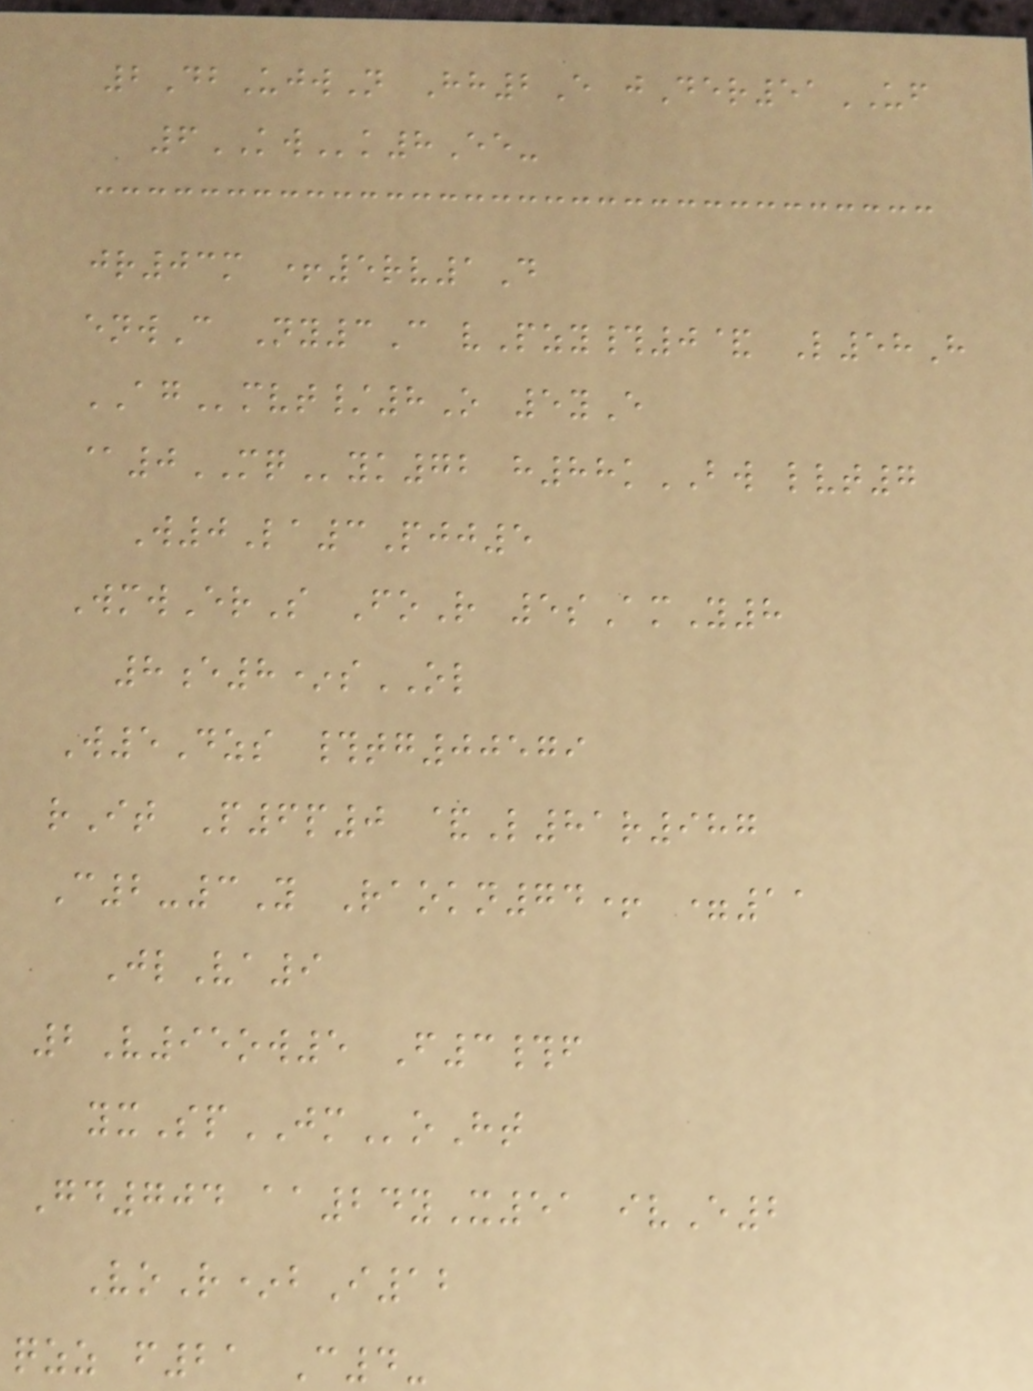2DbUjwN Hh2E jDer51UF
6KWk8Ee-
jr03m +5rv1D
enwC Ny3C vPzy#0& L58H
AGmvt/8O 5yE
@0MQyk72 h88kBW lvt7
W0La3Pjj5
WmwErS FoR 5sAmY8
8e8*sOL
W5Dzs #tg00579
rIt P6p0 &L81r987
C2-3Y Raokn74+ =11
JlVa9
2V95ow5 F3#f
yxSpJMoHt
Gd704 aa24yX51 ivE2
VoR*bI12
qzz f21 C4-
